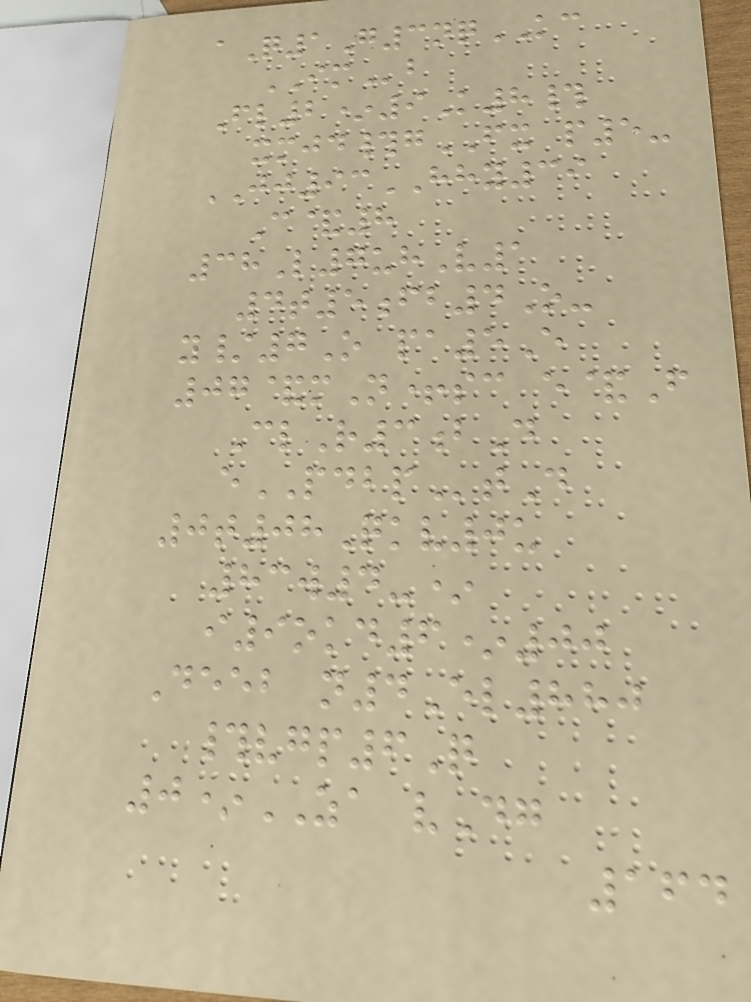aQ1G3nqKC
IMb
Fl2*9K8#
xmjd#gFX p5-
JJ93HHY39
C&8
38L7uhV1
4t5fb4O-
y/7O pa5E
07&mN+sc e&F
ClR3bD
ePDBPtD
0t08Qkv0u
83w4-*
i9okd6*00
Deeb n4El880
#vgp6Q
0*ZA vDg
164
